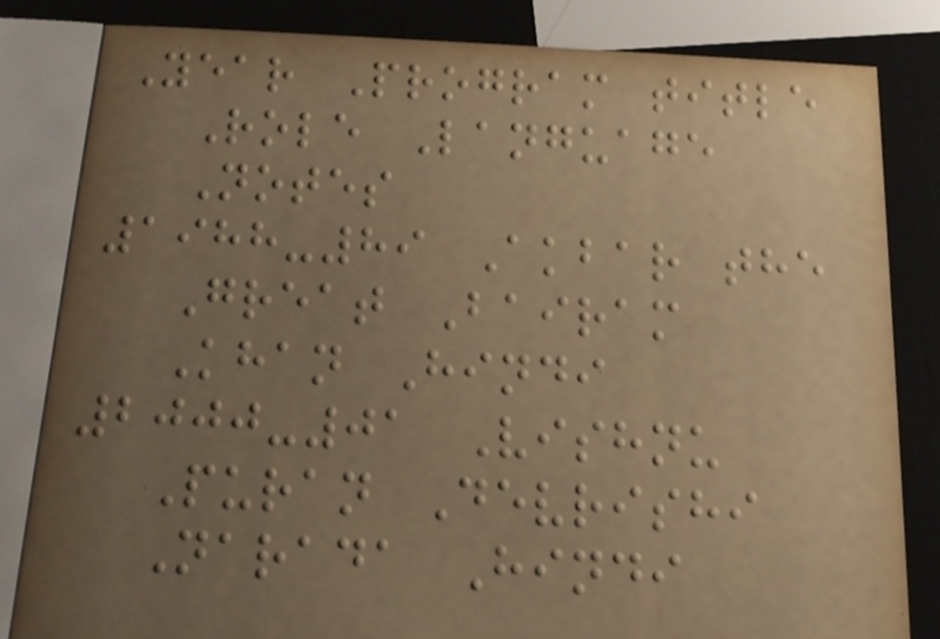Year Program title
Role Language
Notes
1988-89 Akbar the
Great Bairam
Khan Hindi
2000-01 Vishnu
Puran Devrishi
Narada Hindi
